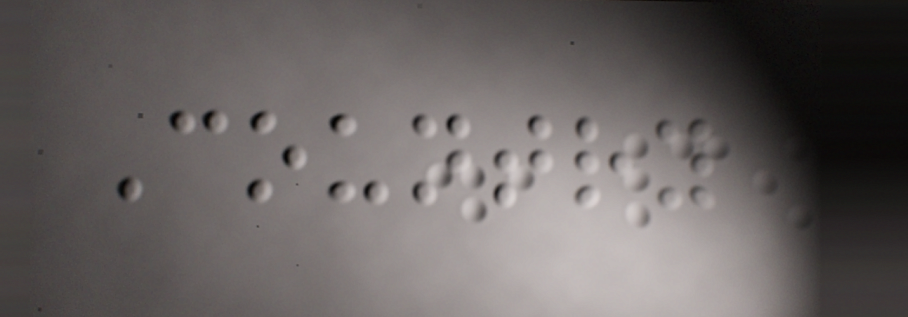Country
